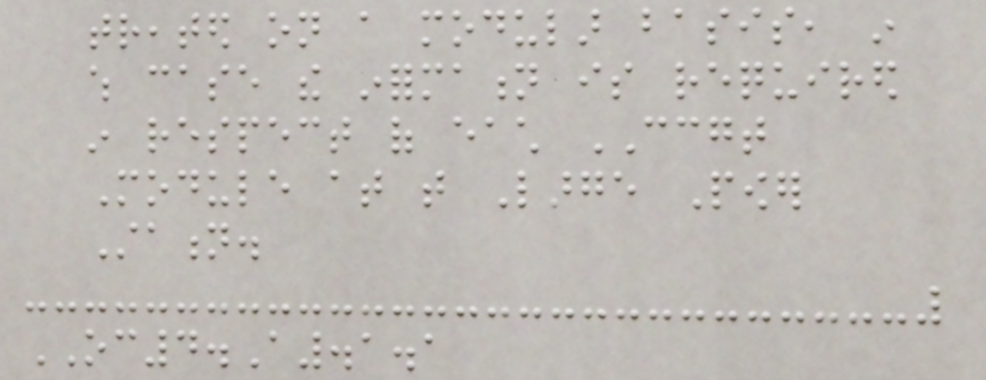treated on a modular basis, in
which case the information is required
in respect of each CCGT
Module at that Large Power
Station.
OC4.A.1.1
